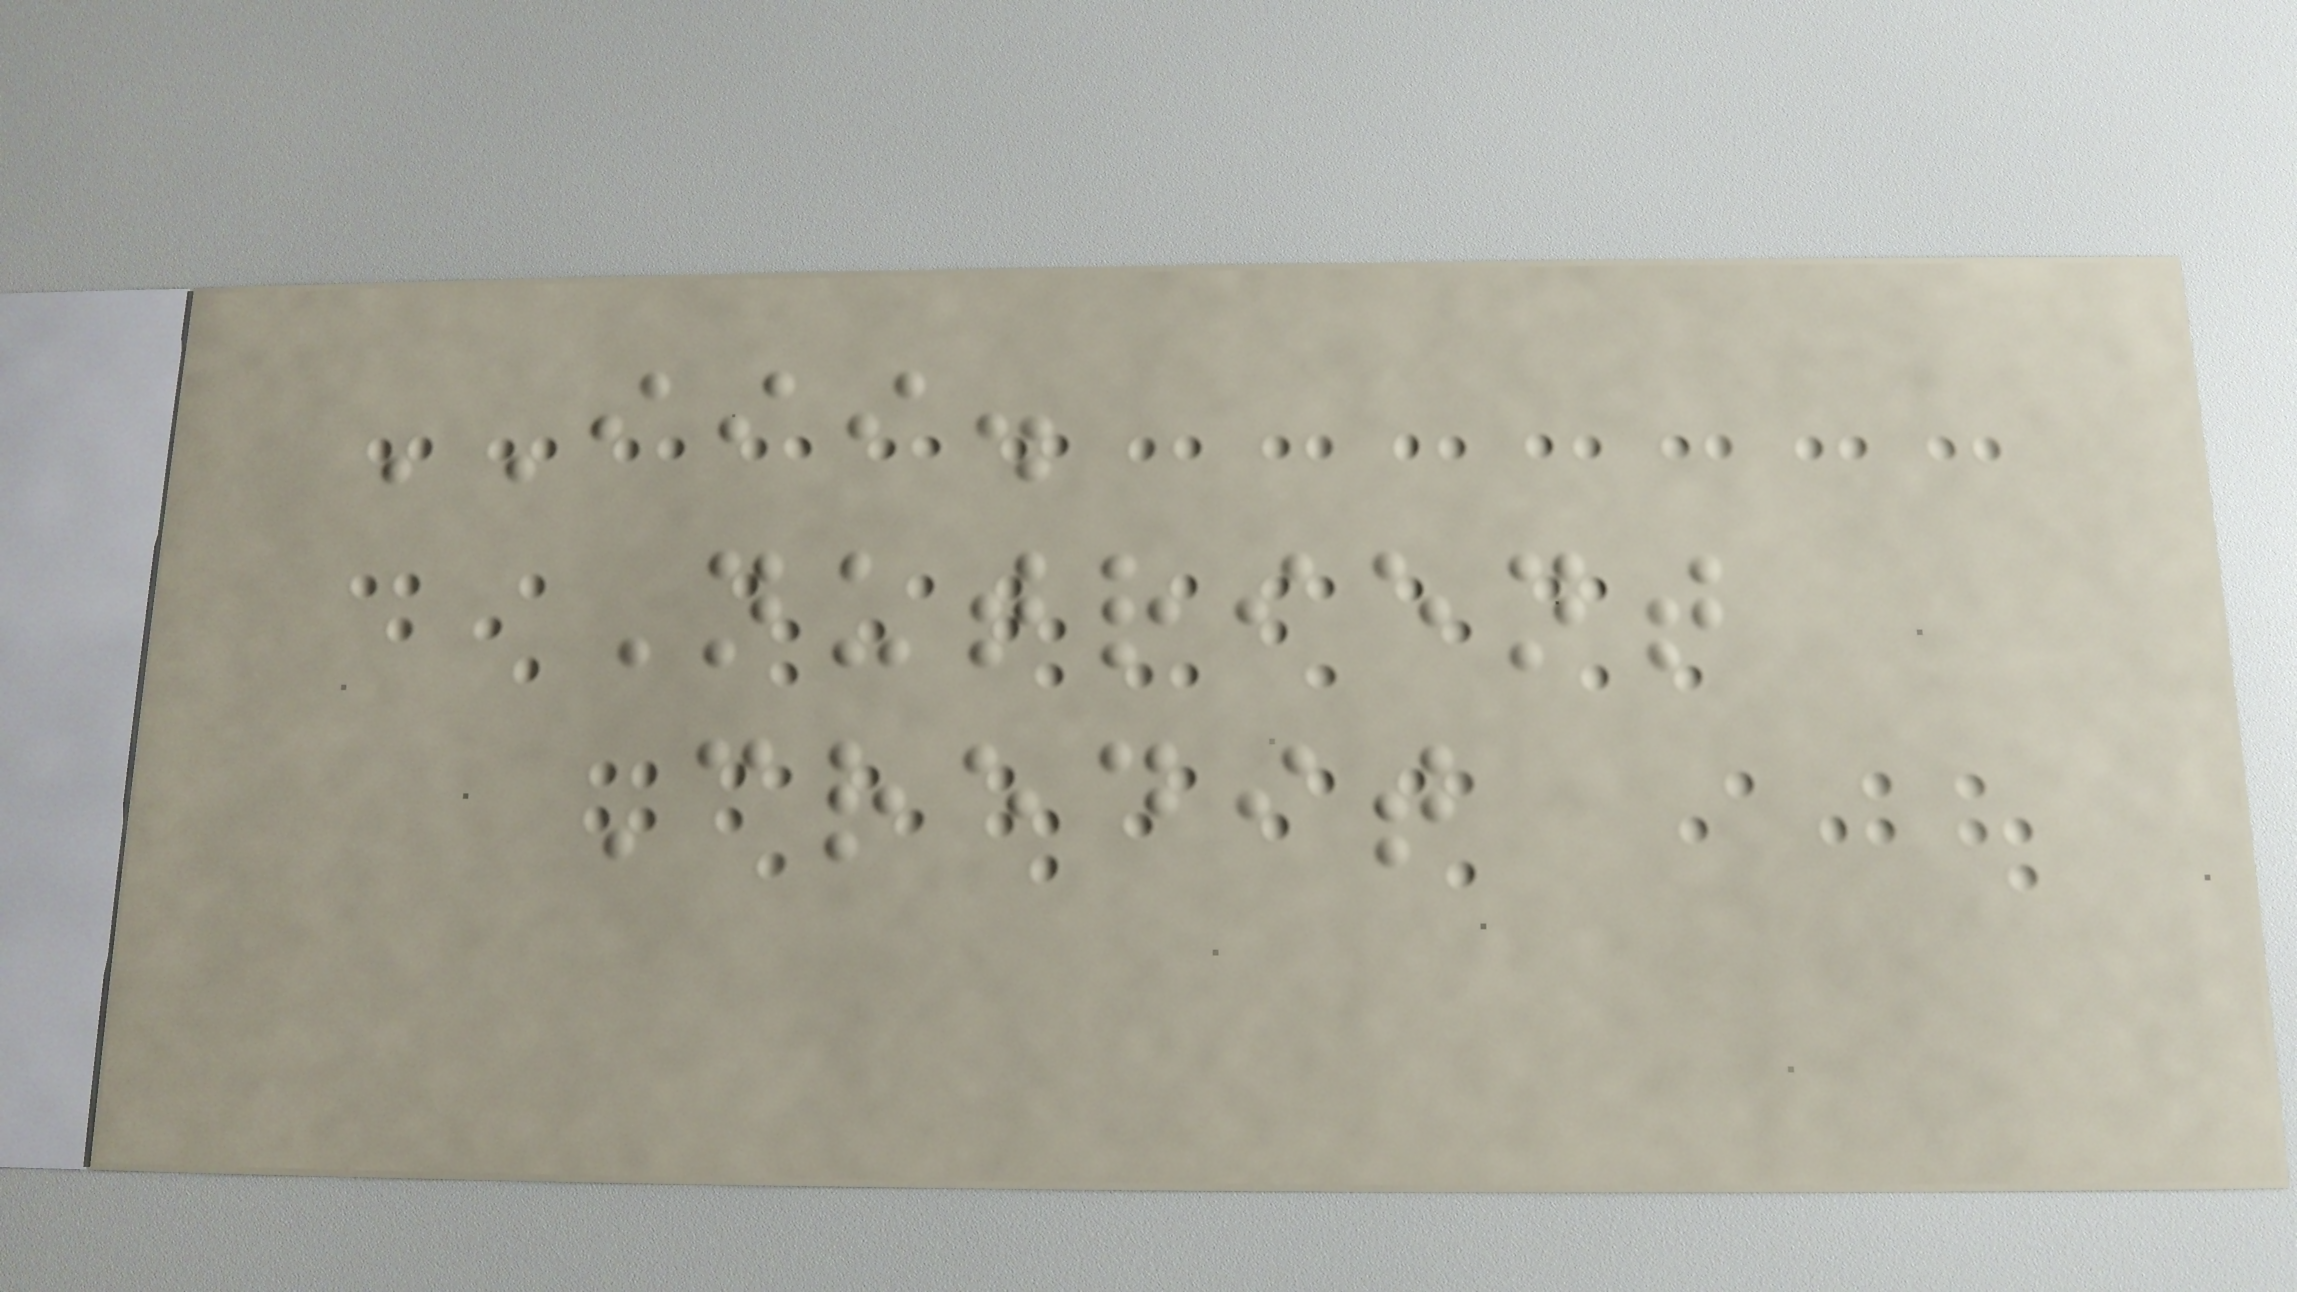III.
Nutrient
Credit
